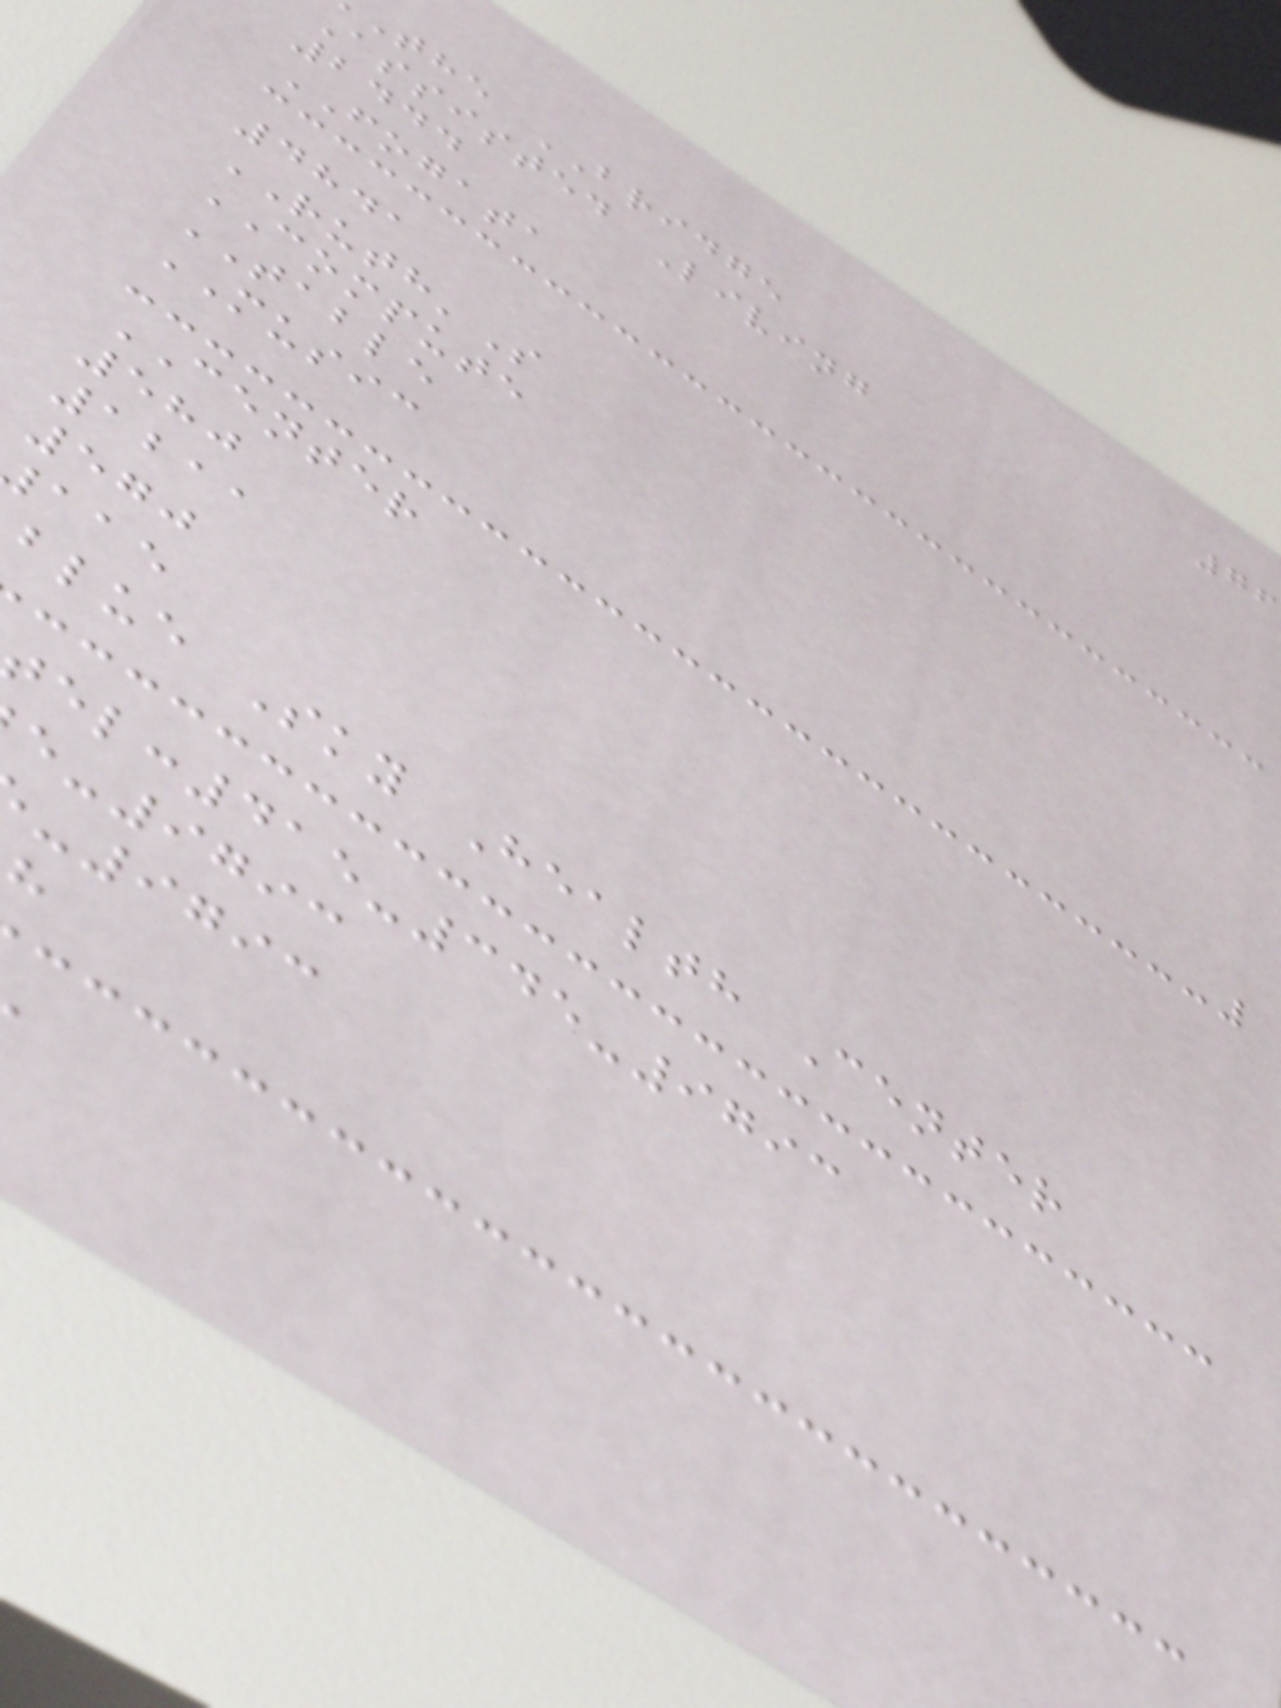76
the BRIDGE
Assisted Living
2444
FOGATA
4841
RUTH'S
COMPUTE
TABLE
MUSIC
CENTER
580
1211
570
blue Sky Health Center
el:415-345-9793
-9793
-9793
